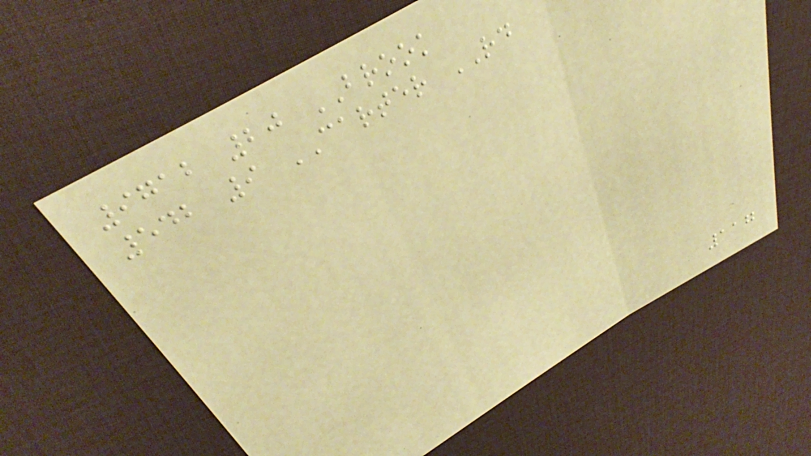9712 20 BROOK
542 9 CARTER RD
117
